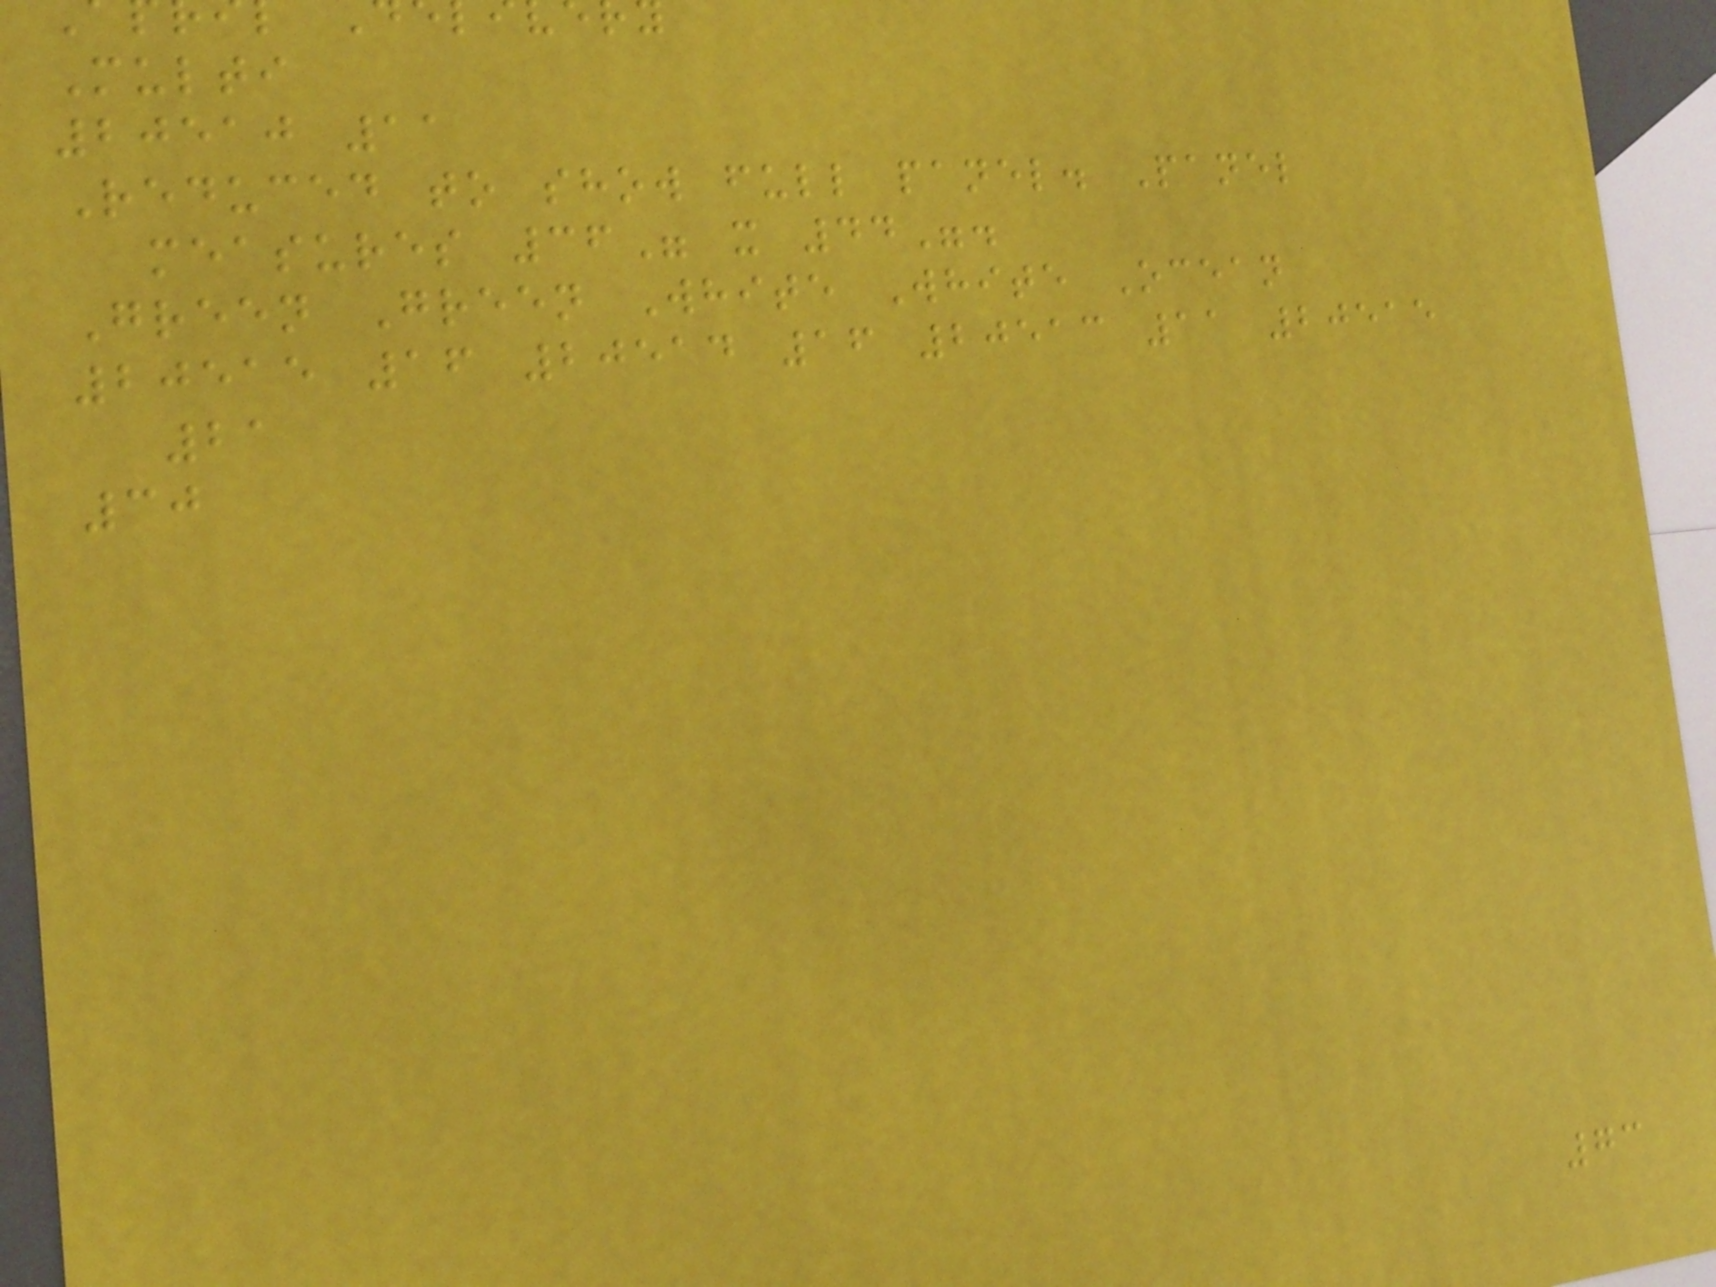Multi
20510 11
Reduced to show full panel. Panel
measures 36" x 44".
Green Green White White Ocean
20515 16 20514 16 20513 11 20515
21
30
73
